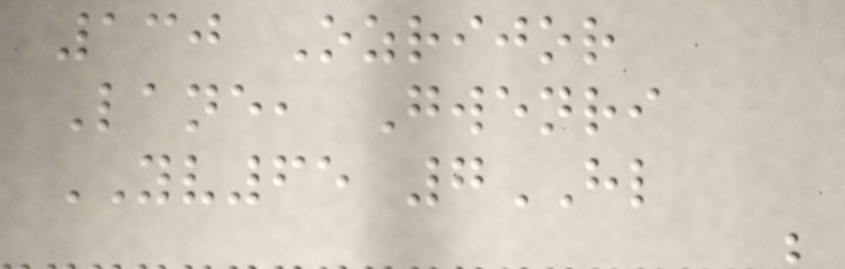130 Ozrijor
Lane, Gwenri
YV65 7HL
